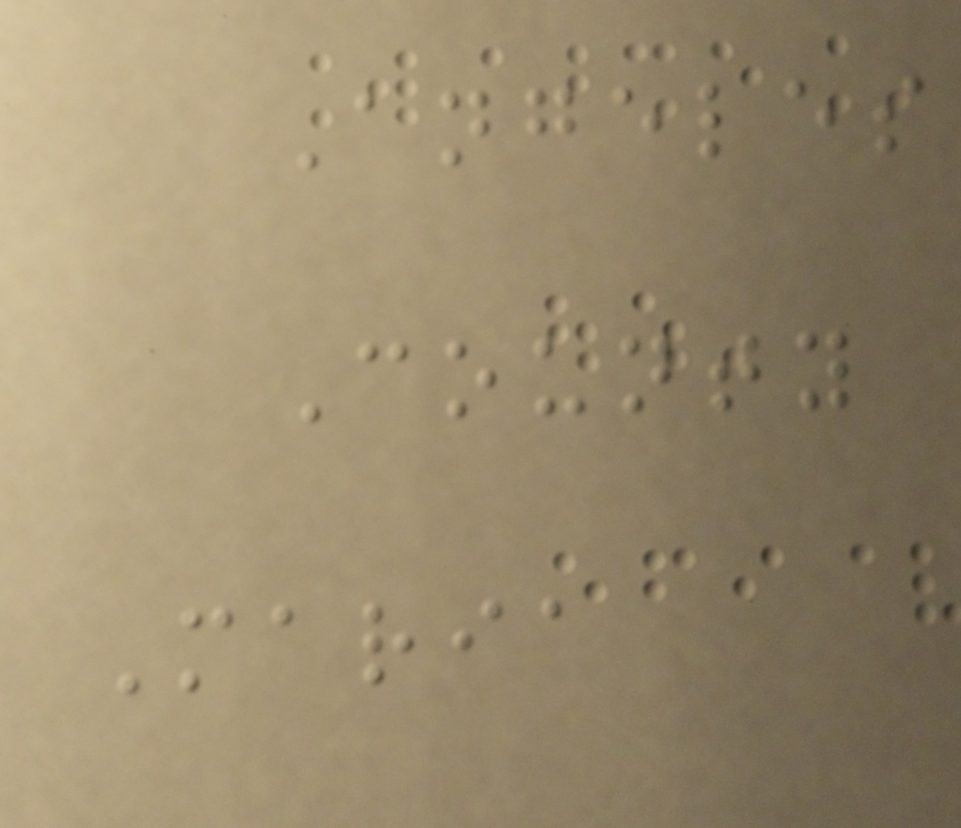Angeles
County
Maria
